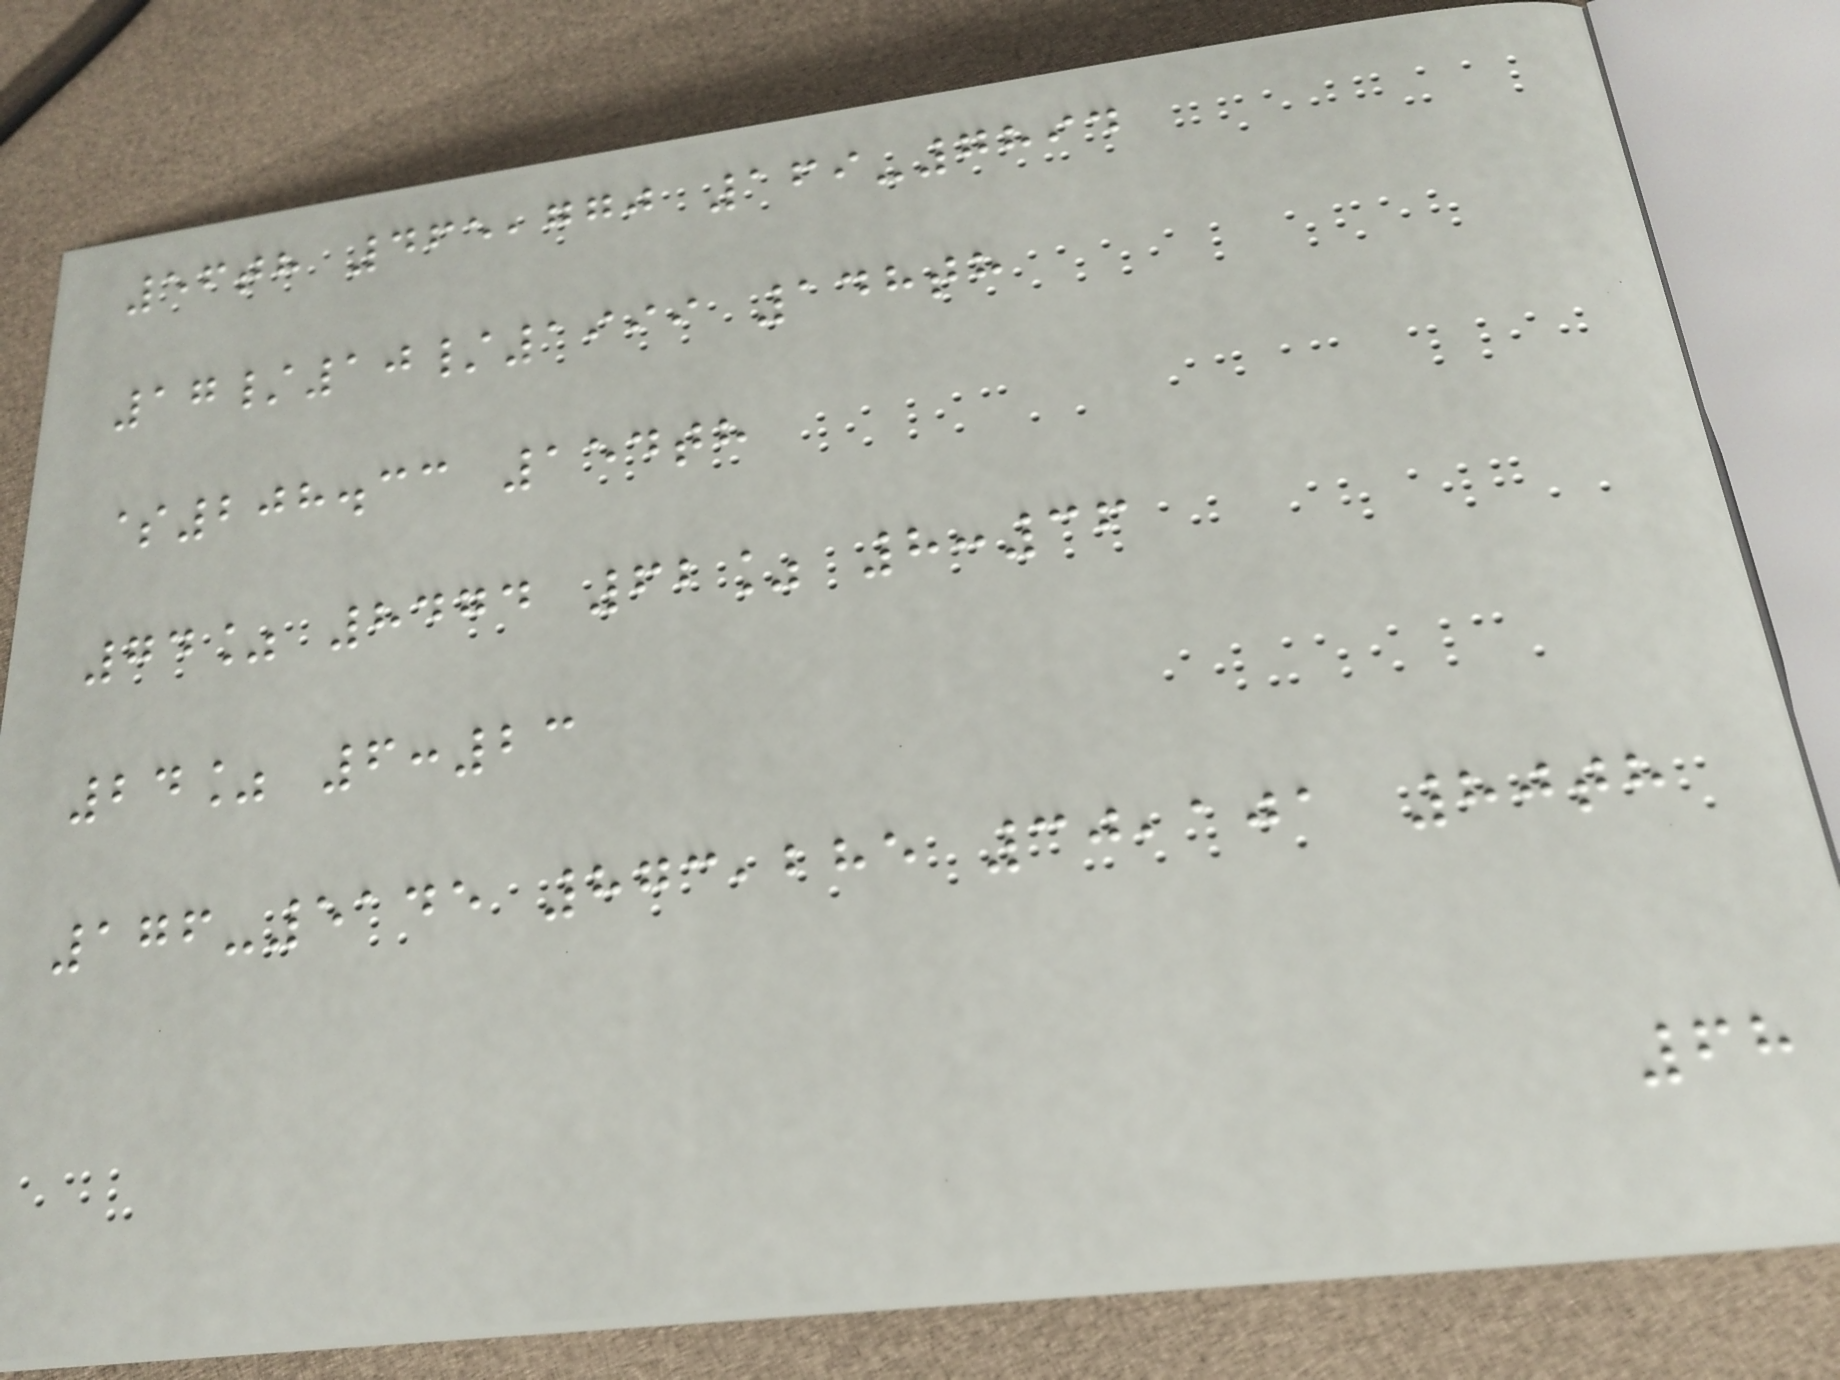56th 465,770 169-7894
17/10/1999 148th
$208.33 154th
74% 8474 62% 8:36
24% 6:23
176-5145 873,285 30,101 80th
68
